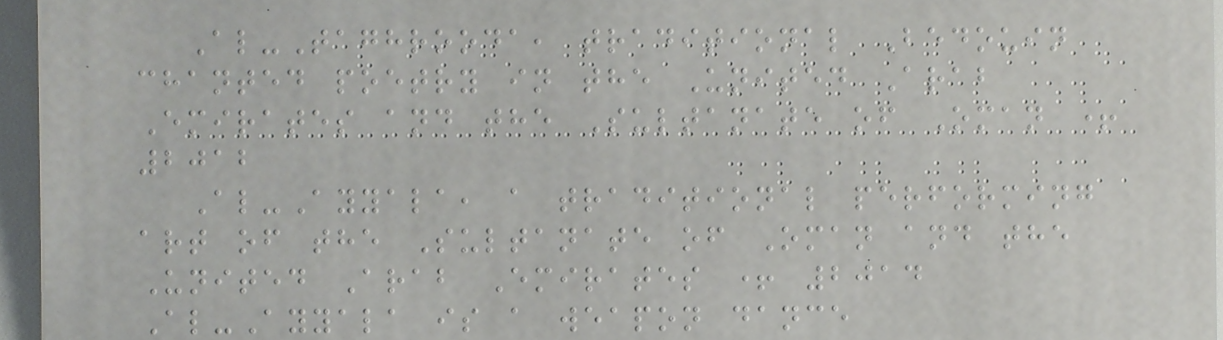Al-Taghrooda, traditional Bedouin
chanted poetry in the United Arab
Emirates and the Sultanate of Oman +
2012
Al-Ayyala, a traditional performing
art of the Sultanate of Oman and the
United Arab Emirates + 2014
Al-Ayyala is a weapon dance
